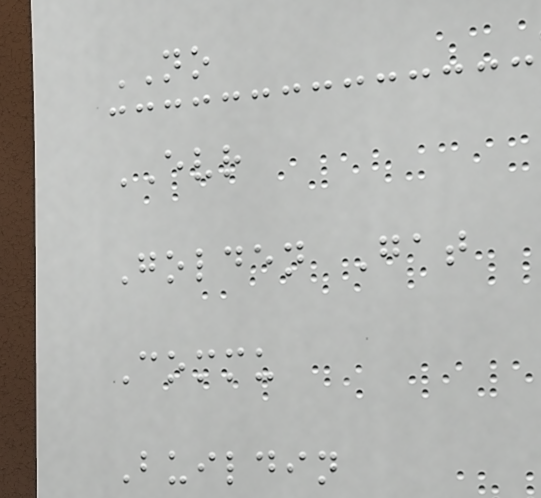NO
EVR
Golden Gat
Commu
Buildin
